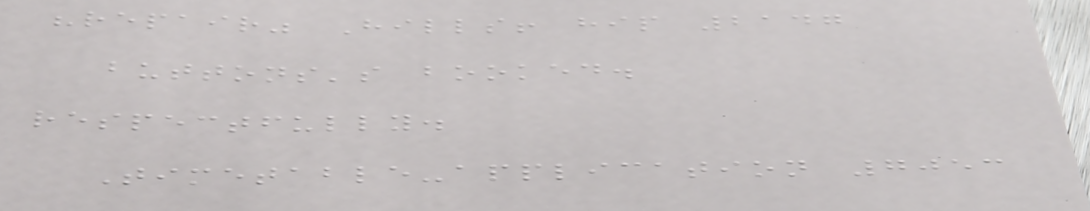"repair" Hills! hip 2147
buttons's booked.
respectfully.
Timetable-application 7053
